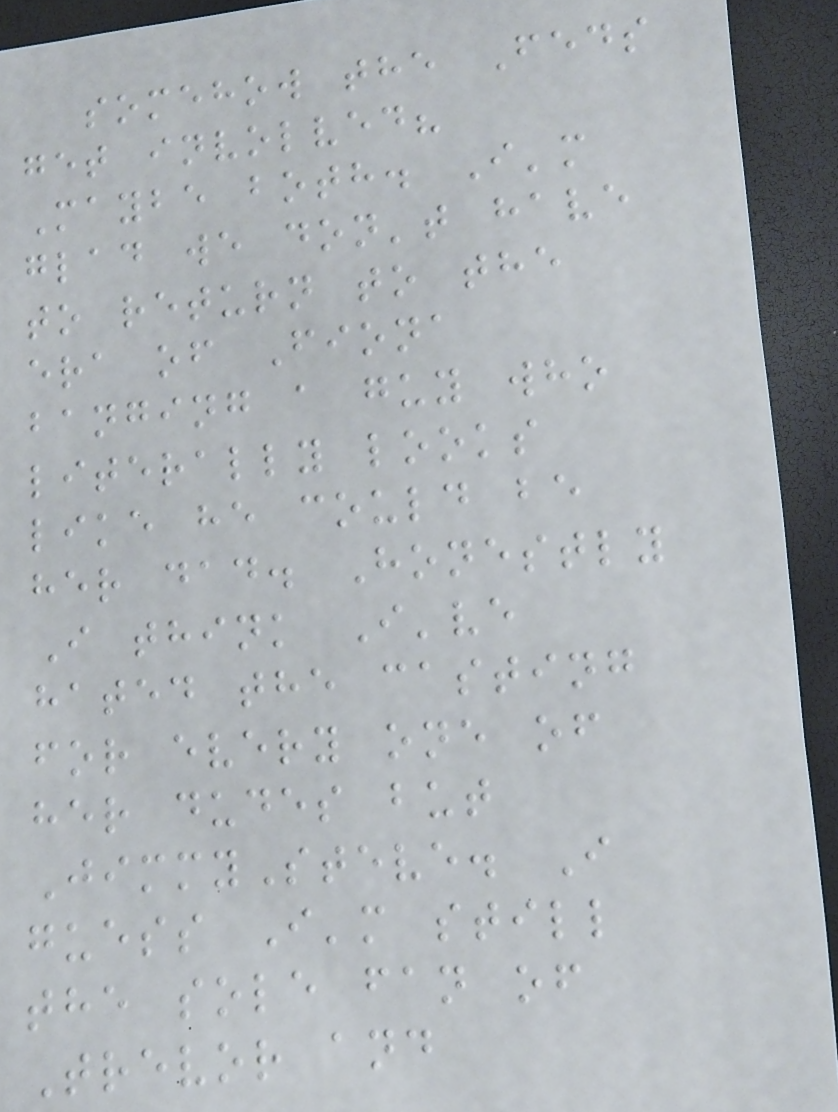somehow the Feds
get involved?
Maybe both. I'm
glad we don't have
to return to the
era of Fiona
banging a guy who
literally looks
like he could be
her dad. Honestly
I think I've
hated the casting
for every one of
her dudes but
JimmySteve. I
guess I'm still
the sole fan of
Trevor and
